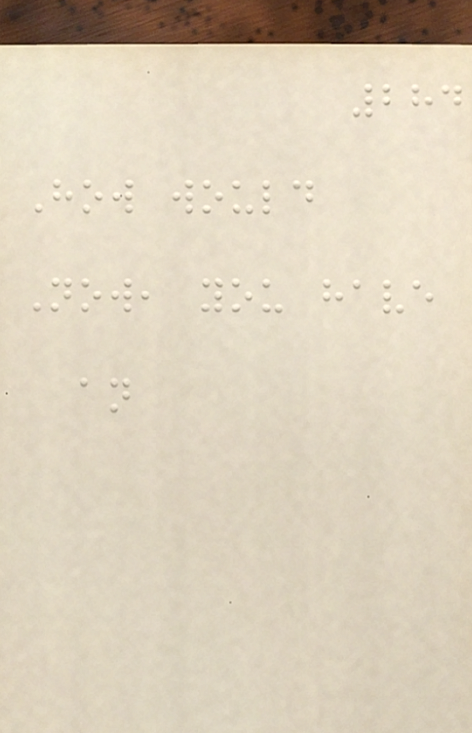284
How would
Now, you have
an
